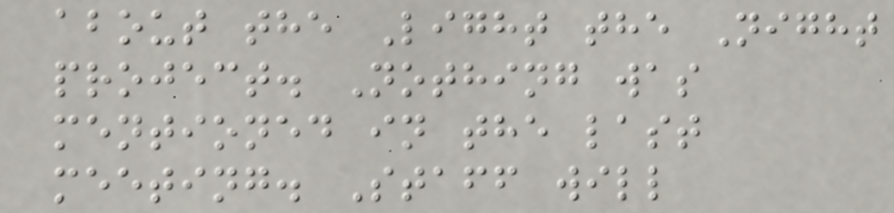about the Light the Night
project. Nothing was
mentioned in the last
meeting. Staff will
